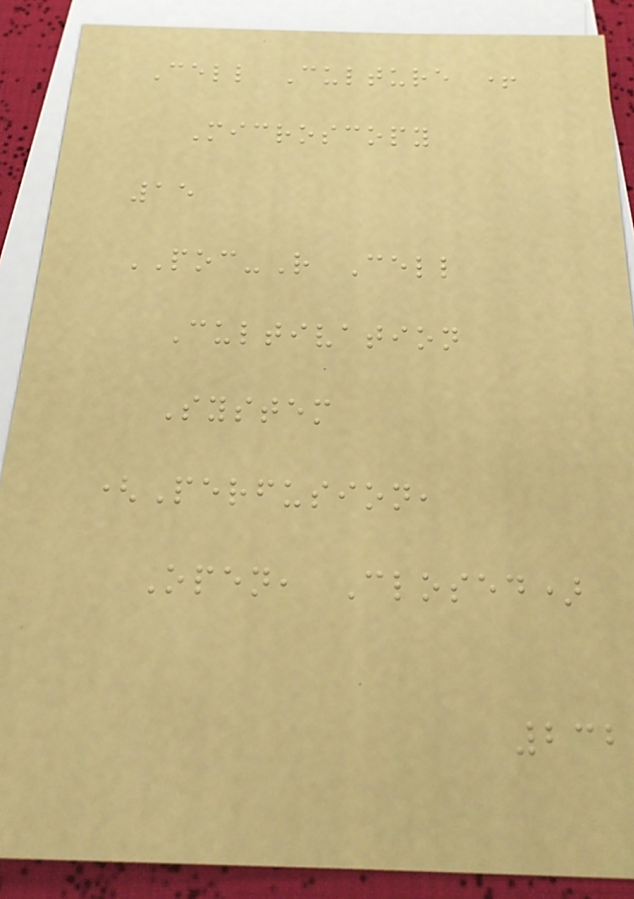Cell Culture +
Microscopy
15
POC-R Cell
Cultivation
System
(Perfusion,
Open, Closed)
232
